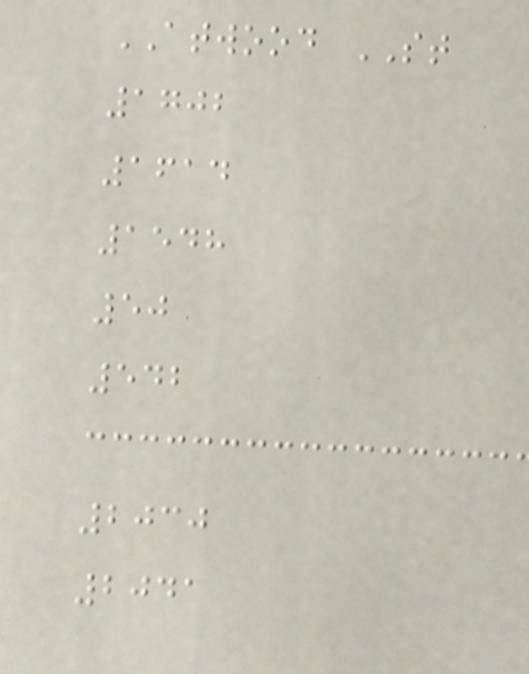ATWOOD ST
1702
1614
1548
50
542
2030
2041
